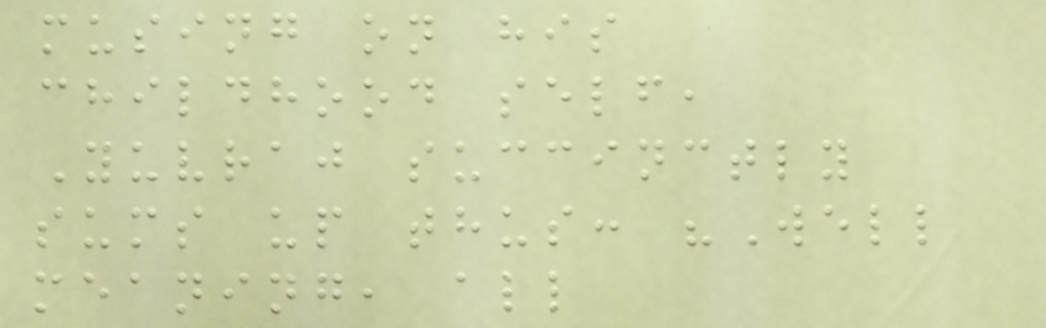musing on his
childhood self,
Yuvraj succinctly
sums up thus: "Well
meaning, all
